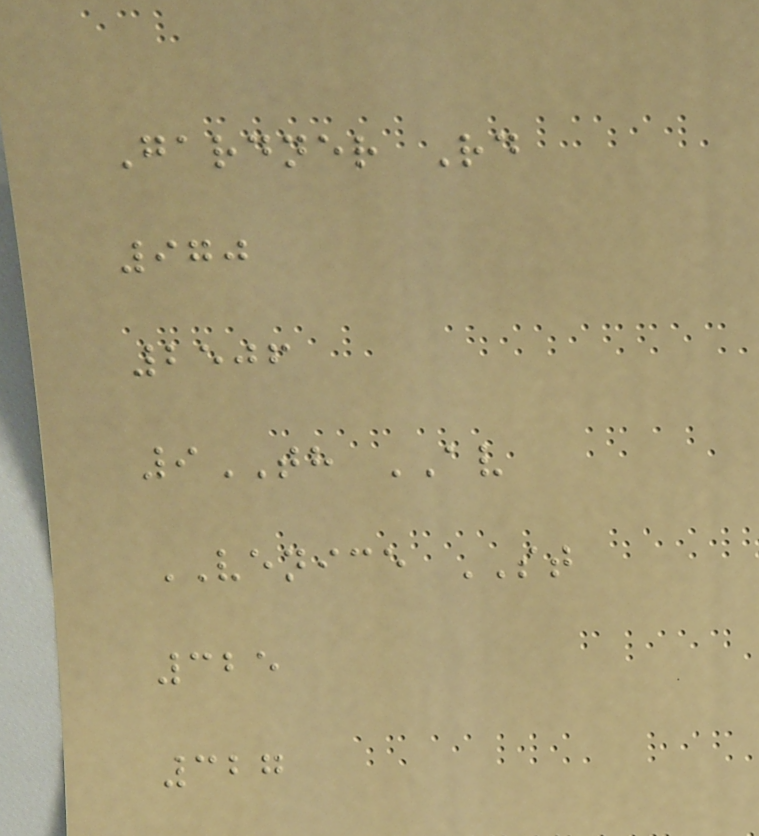Gardner Rd
970
2506
9TH AV
VENICE ST
325
327
